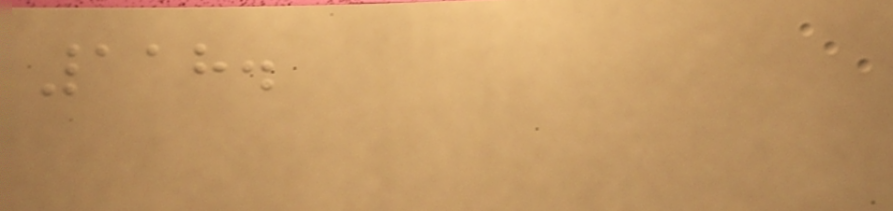118.
